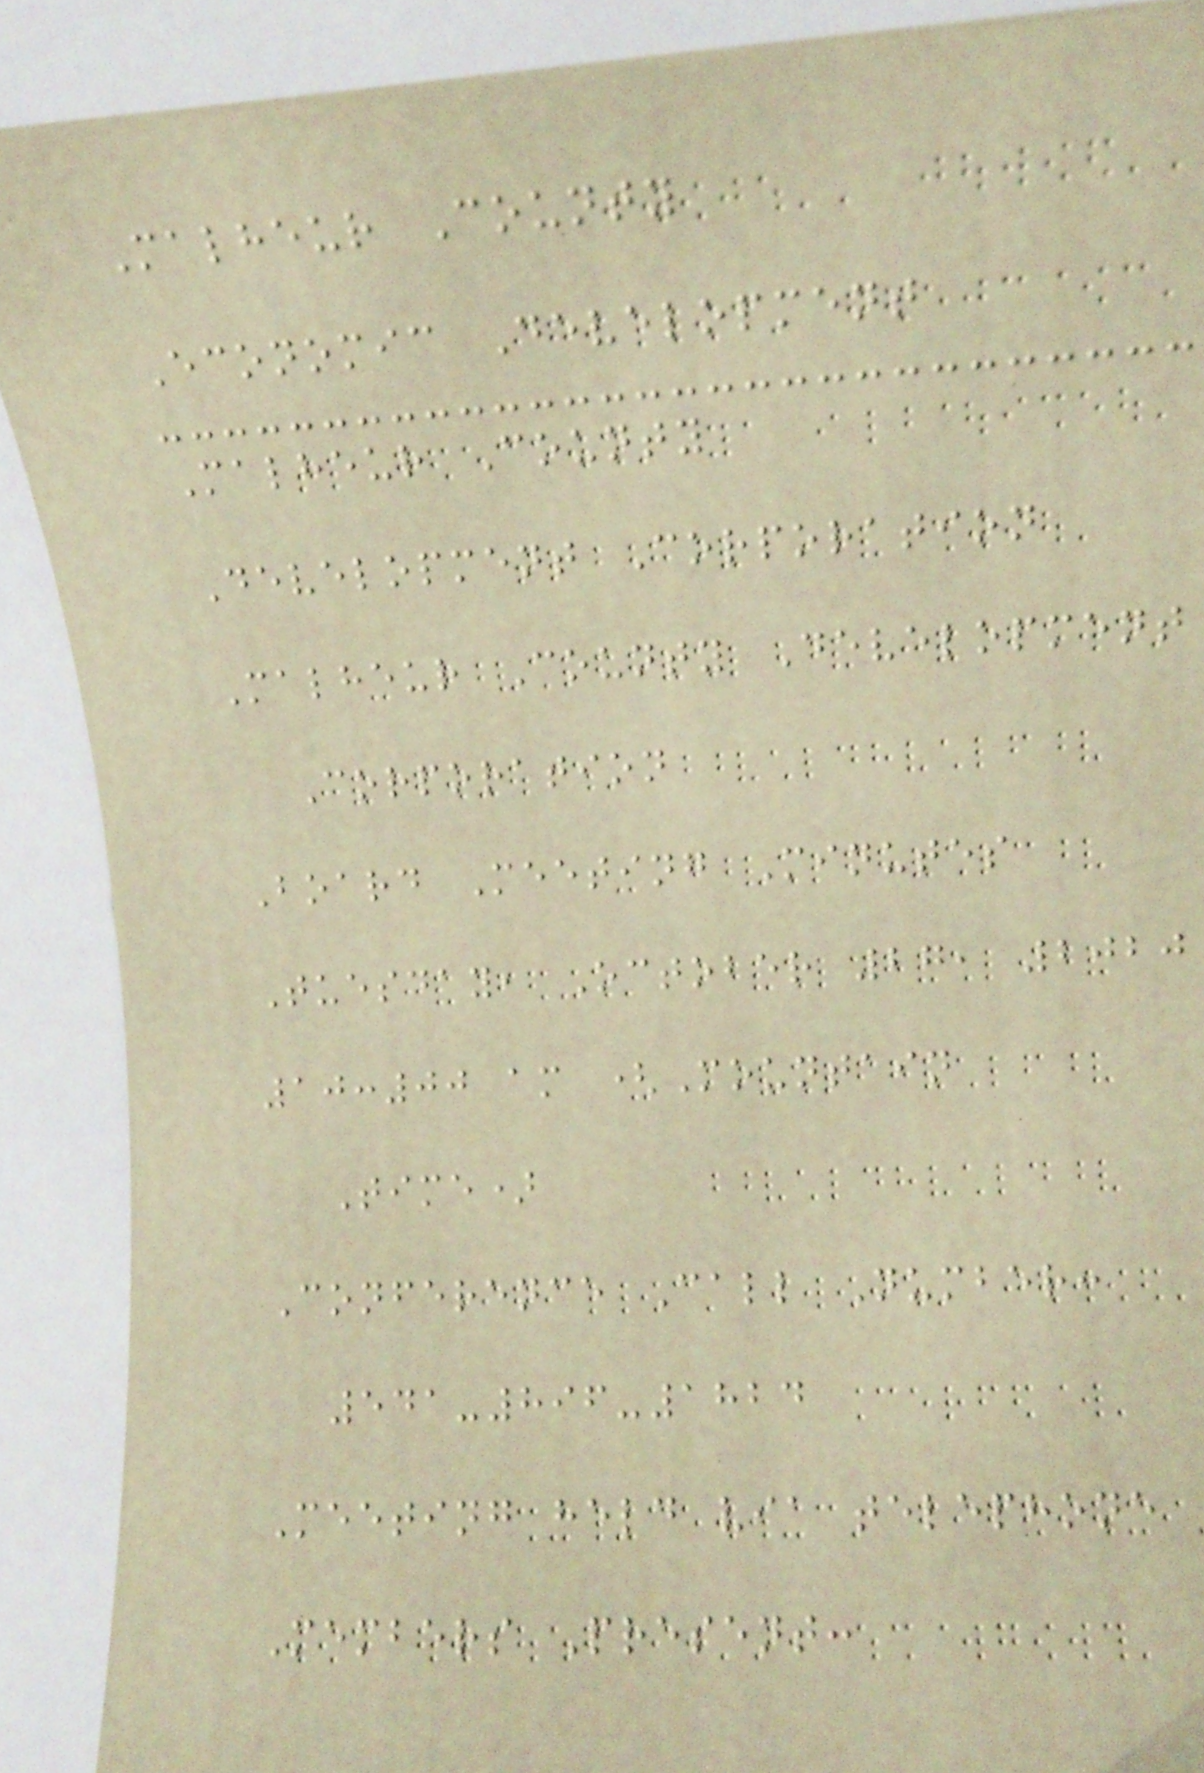Malheur County
Economic Development
Malheur County
Development Corporation
Malheur County Development
Corporation
Board Meeting Minutes
Tuesday, October 27, 2020
10:00 am (Mountain
Time)
Conference Call Number:
541-896-1824
Meeting held via telephone
Members Present:
